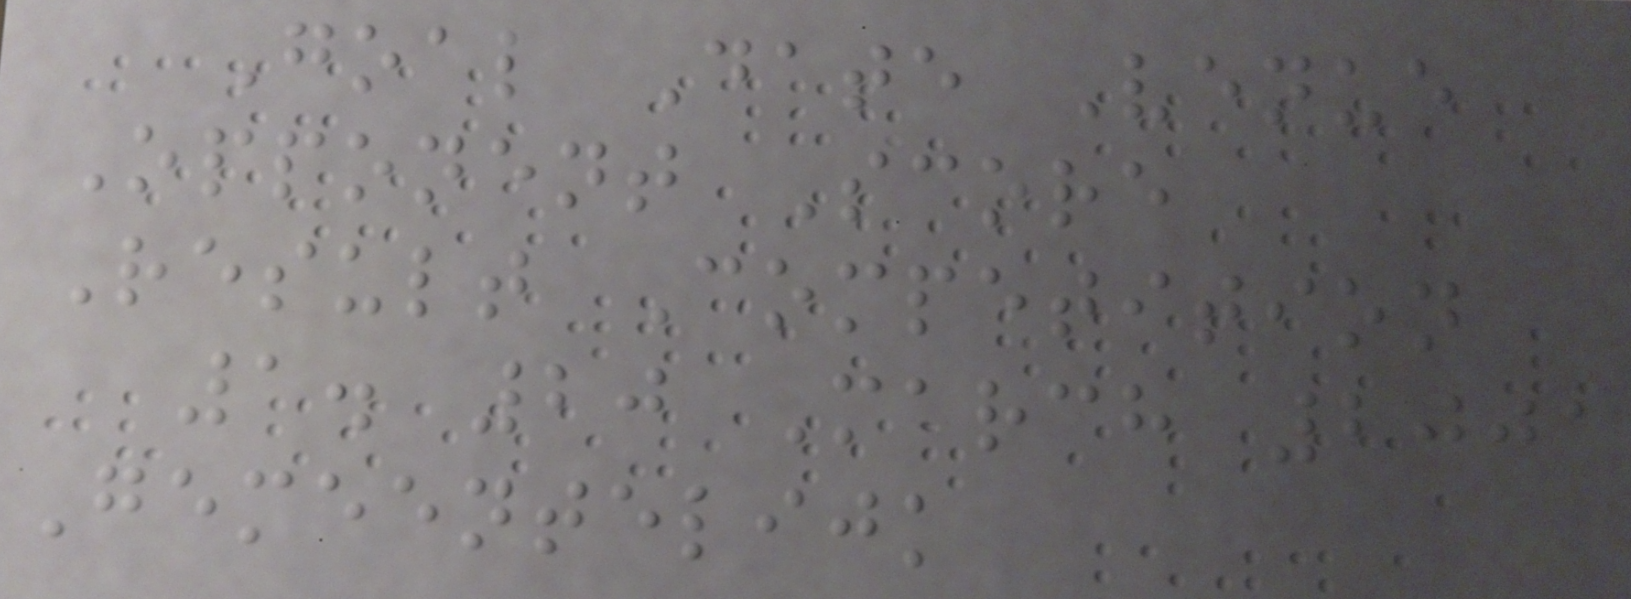Goal Date Venue
Opponent Score
Result Competition
1. 20 March 2001
Gemeentelijk
